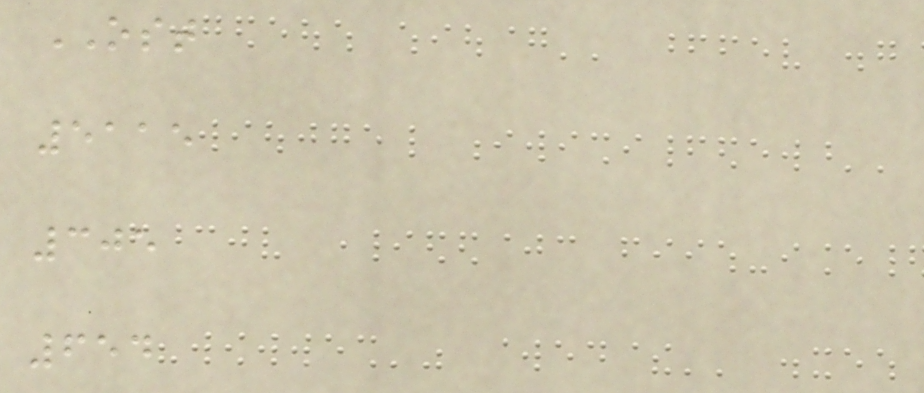OST
5115
305
654
